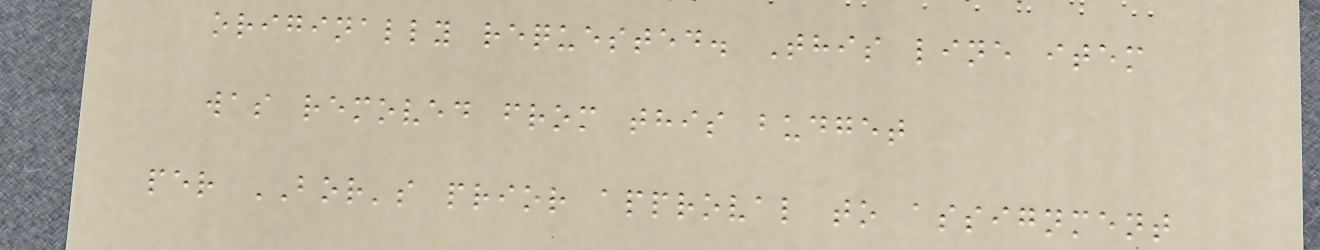originally requested. This line item
was removed from this budget
per BOR's prior approval to assignment
